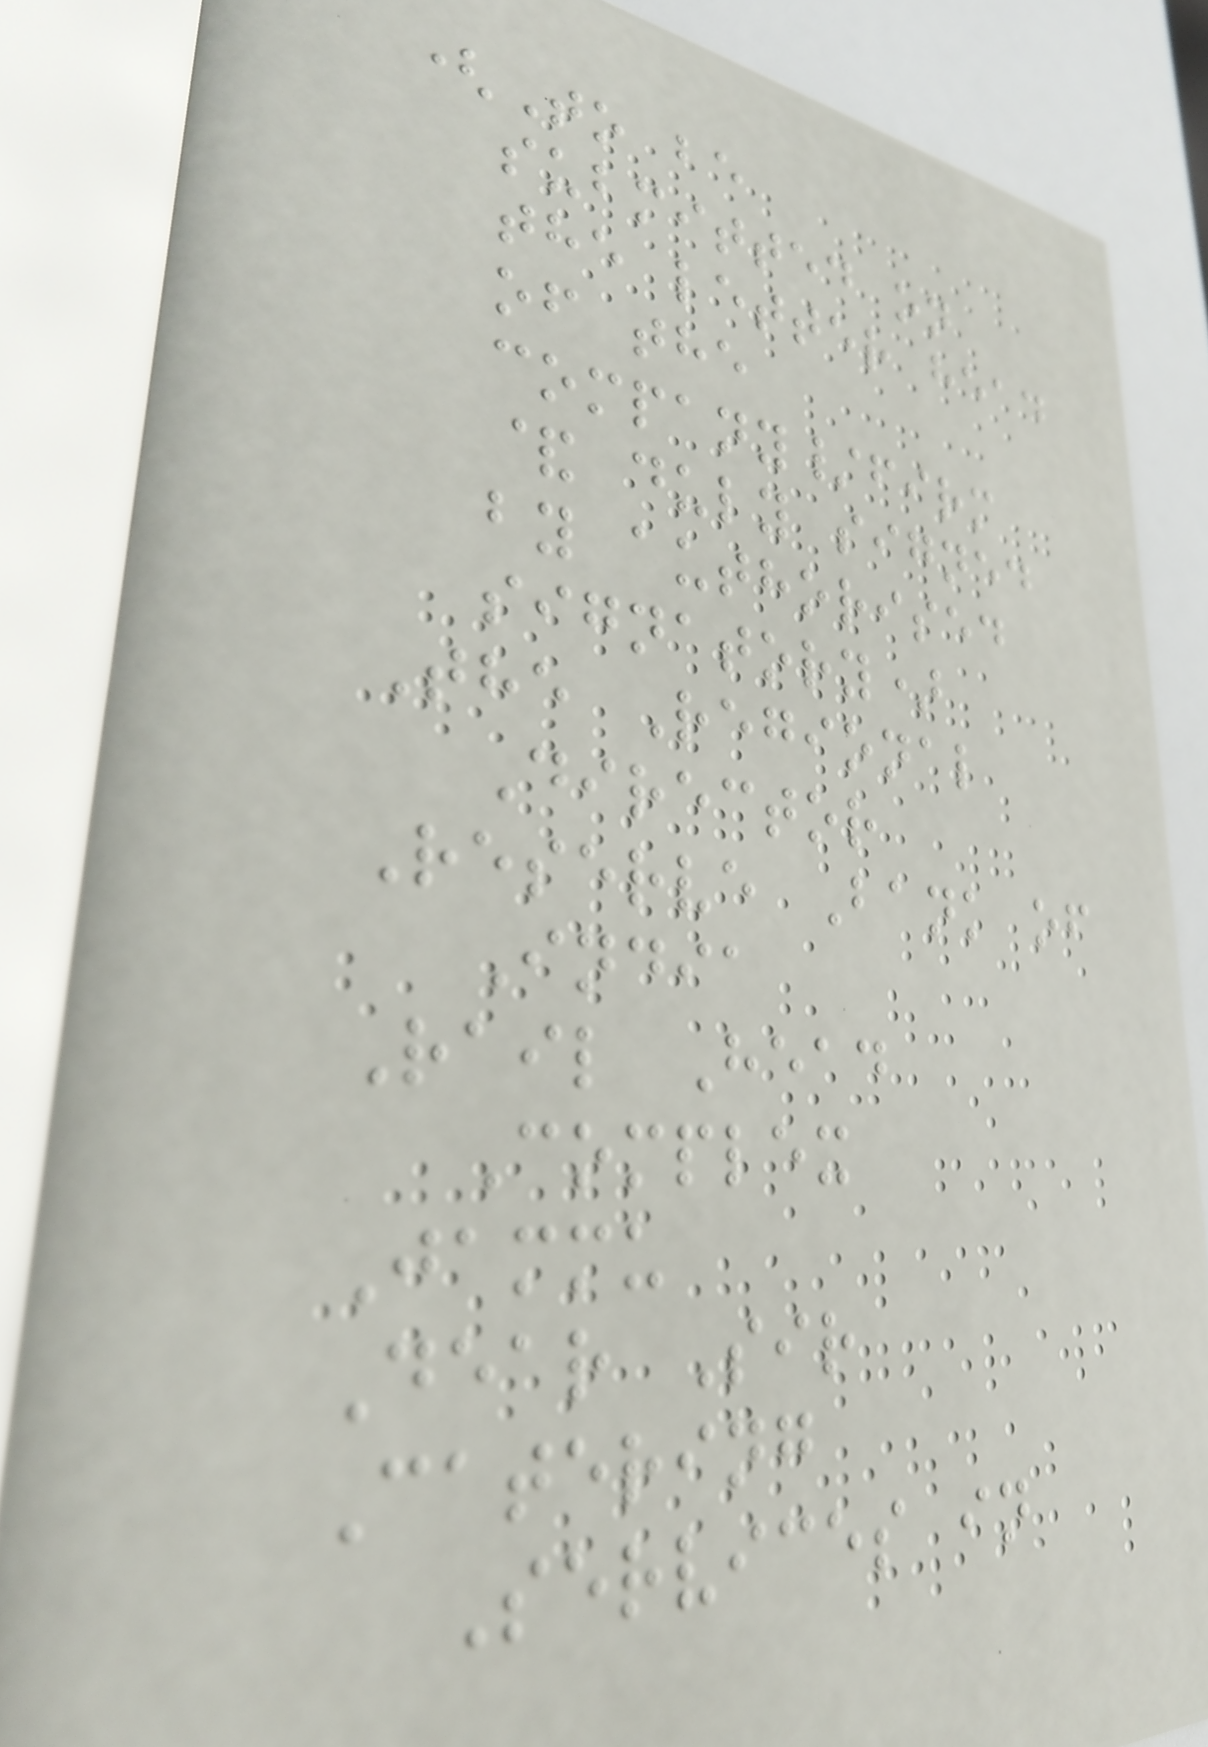(To be
submitted on
the letter head
of the
company/firm
& duly signed
by authorised
signatory)
The Regional
Director
Reserve Bank of
India
Rail Head
Complex
Jammu
Dear Sir
Catering
Services in
